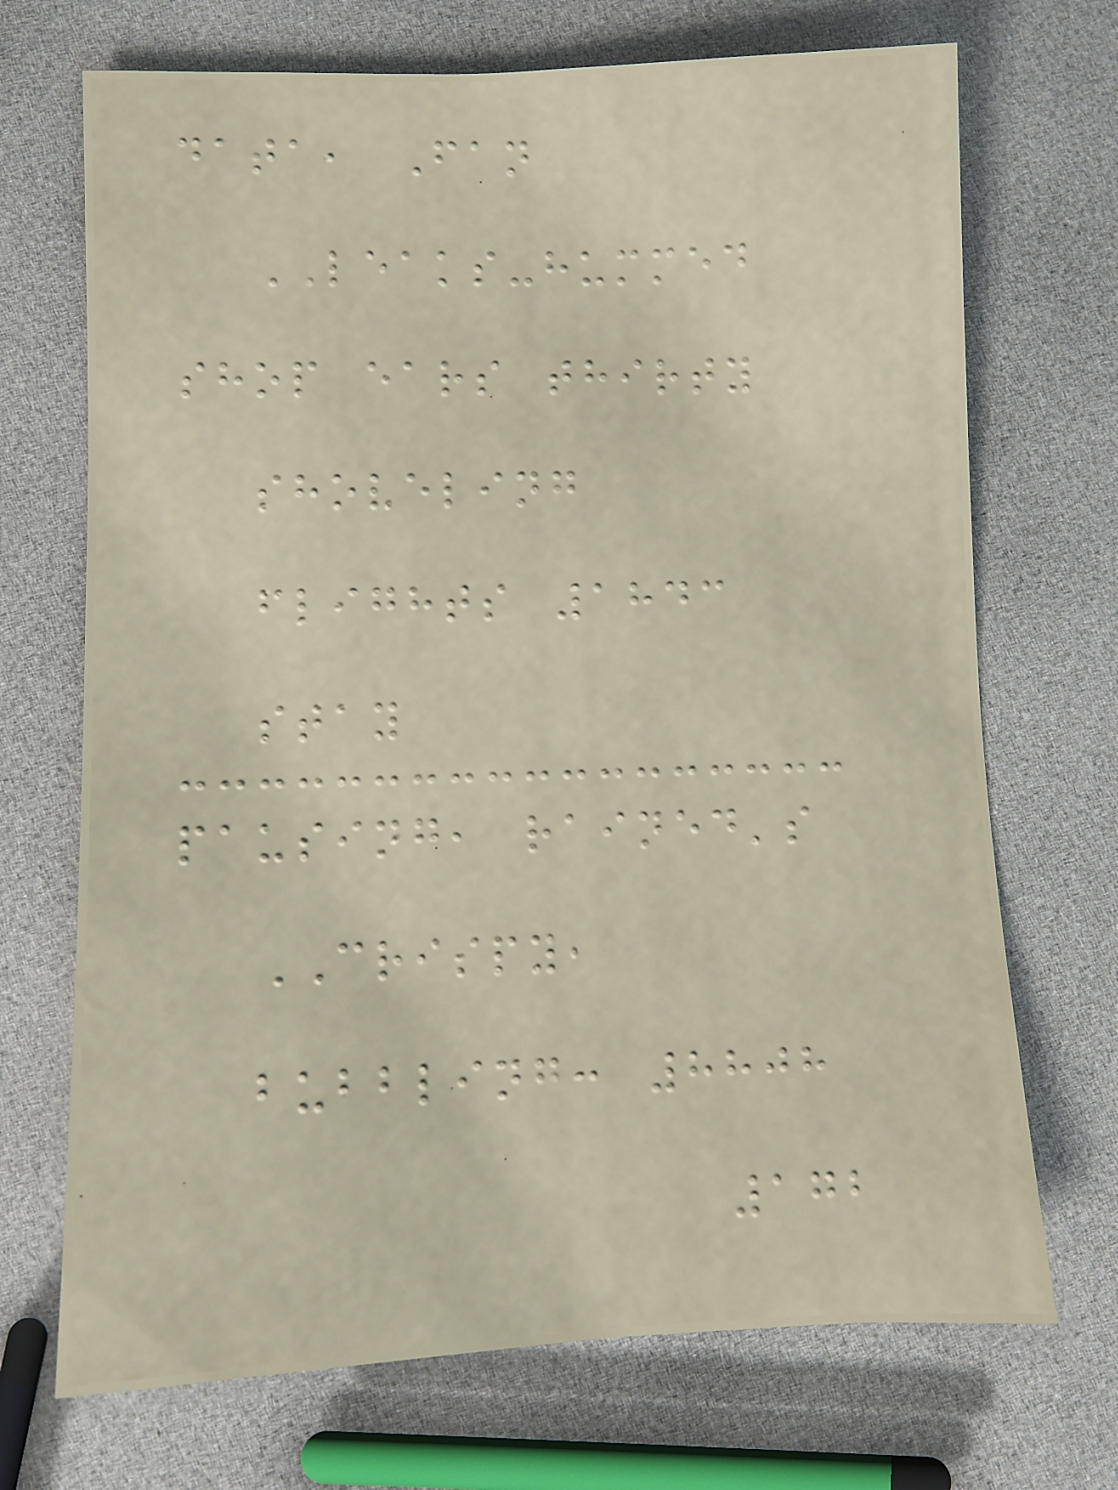data, Fan
LEAKS-hummed
shop ears thirty
shoveling
flights 1843
stay
pausing, rained's
CRISPY,
bubbling: 8808
172
